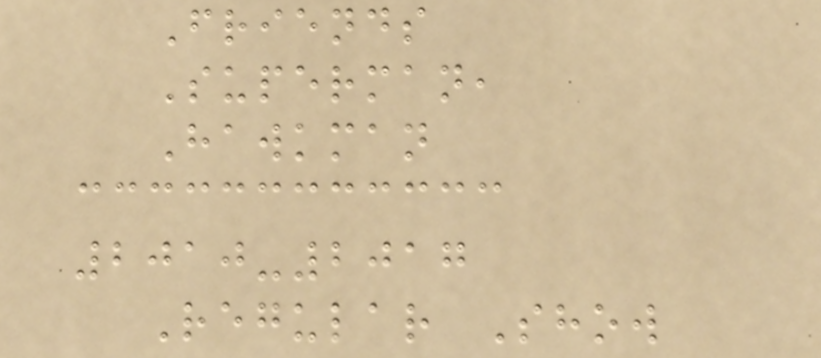Friends
Superman,
Hawkman
2010-2017
Regular Show
